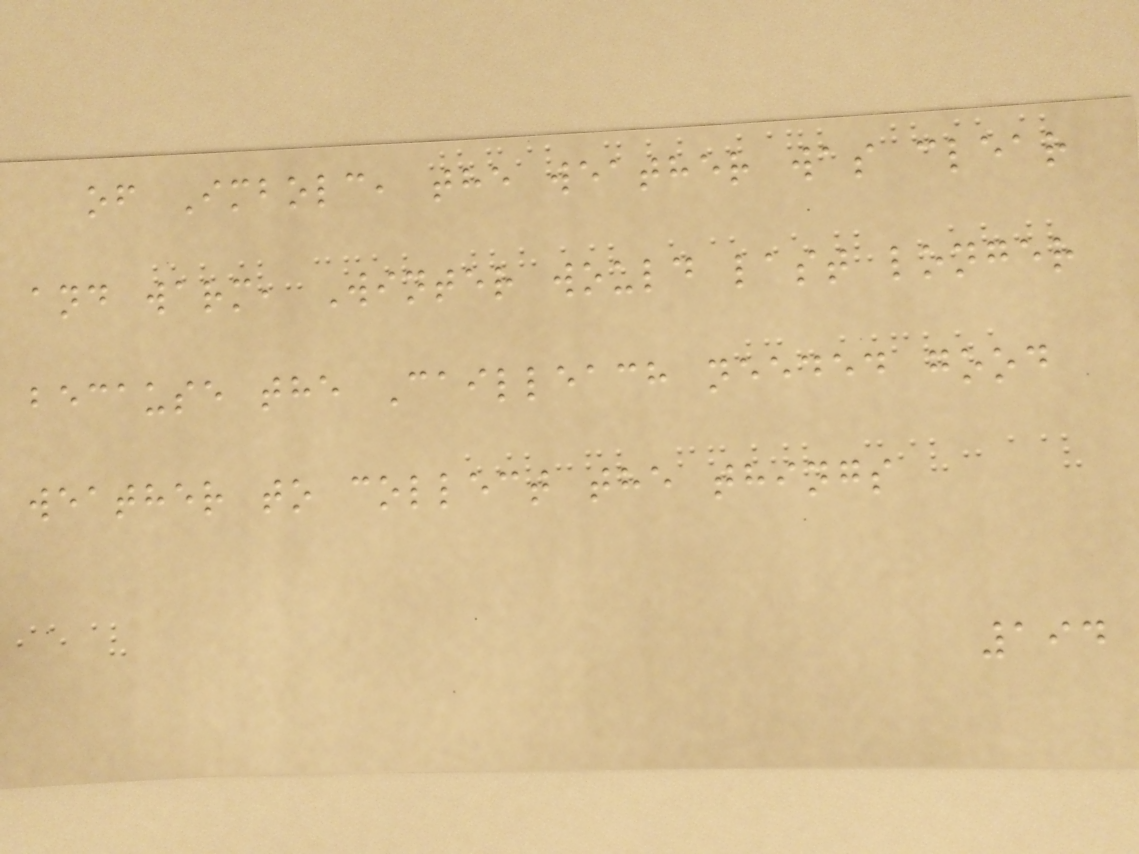of Imbolc, the weather was clear
and warm, Winter would last longer
because the Cailleach needed good
weather to collect the things
194
